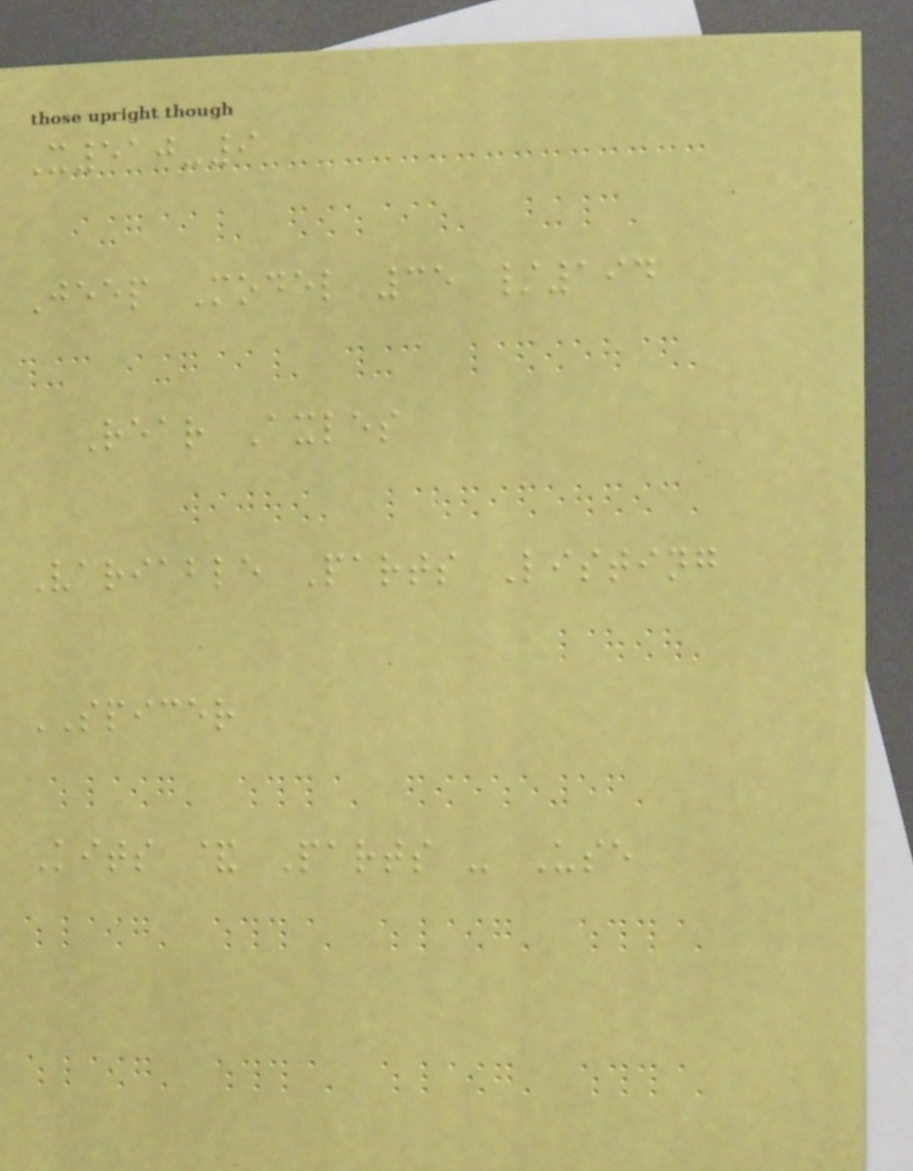X510-9
Jeep Model 35 /194
Rear Axles
Variable Parts Listing
SPICER
Kits & Parts - Use
